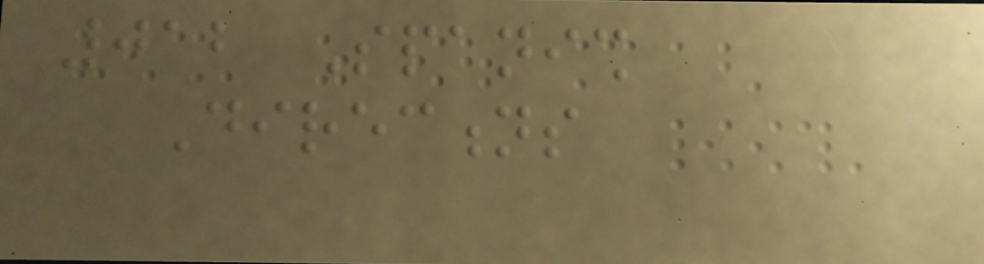012 Spanish
Directions
